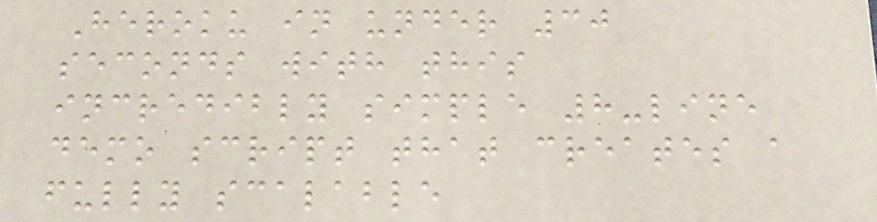Heroku in under 30
seconds with this
incredibly simple 8-line
demo script that creates a
fully scalable
